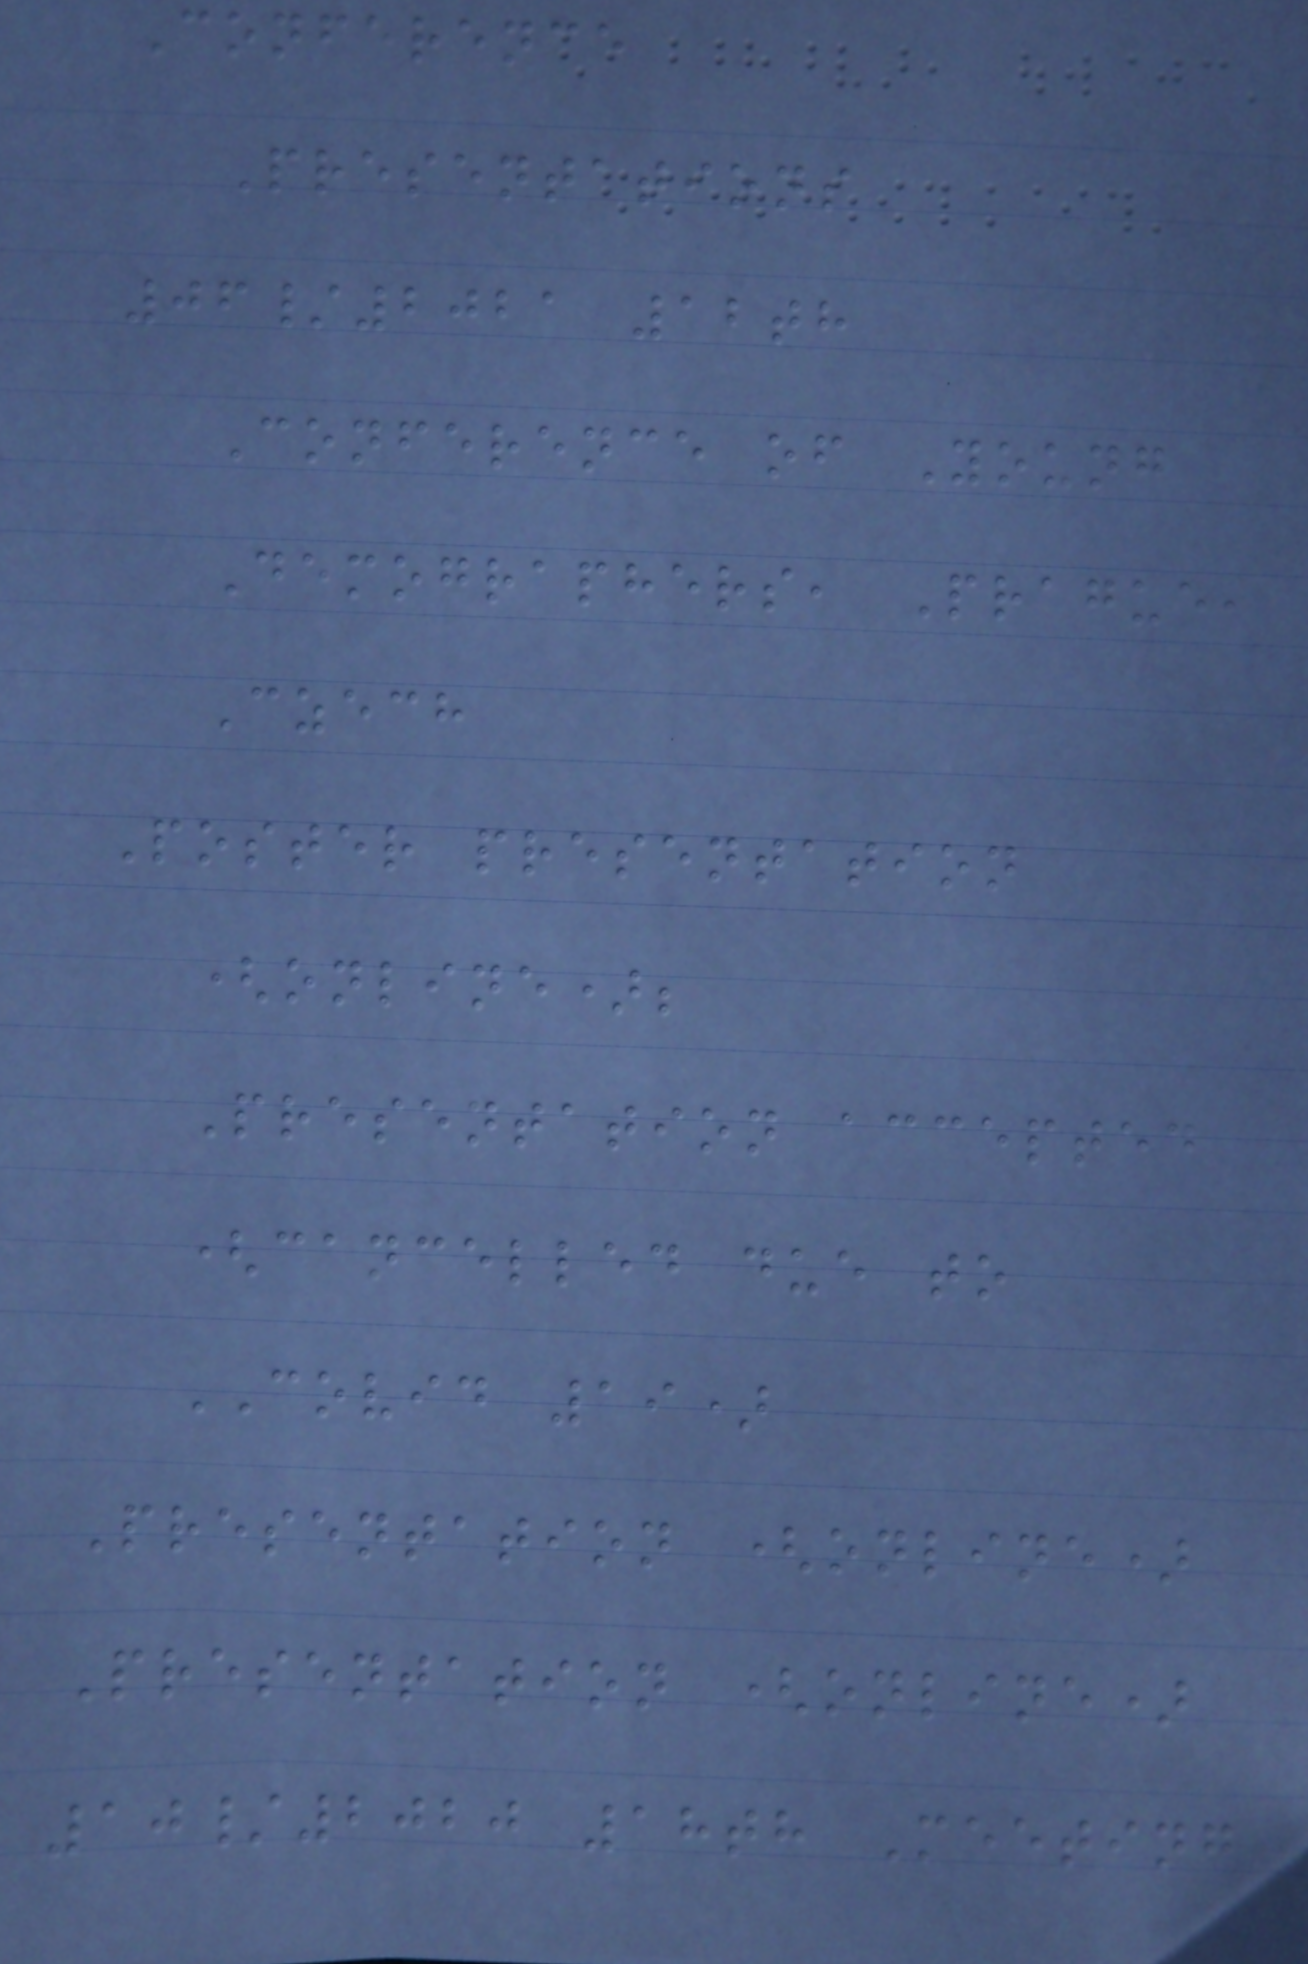Conference
Presentations
06/2021 12th
Conference of Young
Demographers, Prague,
Czech
Poster presentation
(online);
Presentation accepted
(cancelled due to
COVID 19)
Presentation (online)
Presentation (online)
10/2020 18th Meeting
